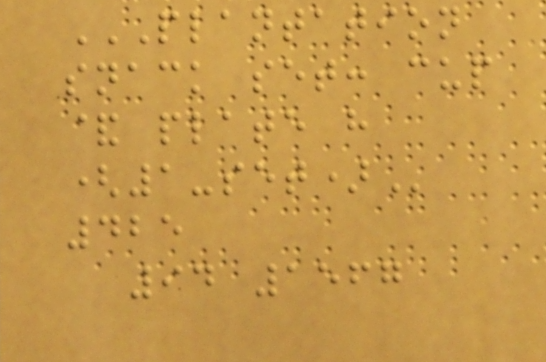PLANTATION
SNACK SET: CUP
& PLATE H
(1-SET)
425
94 1567
